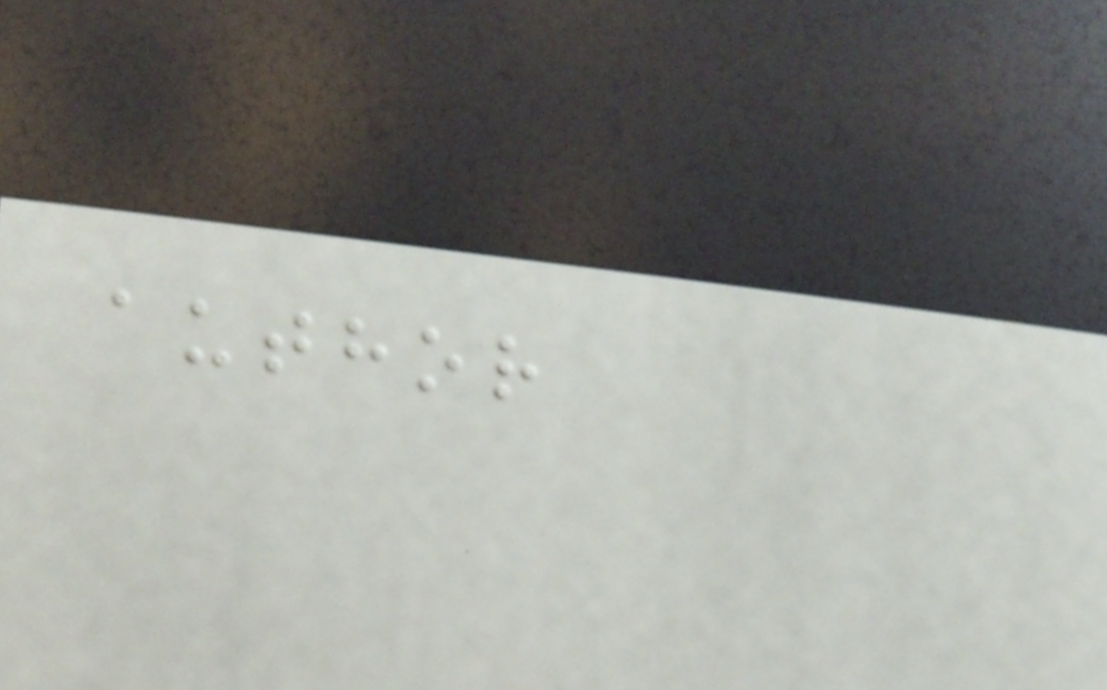author
